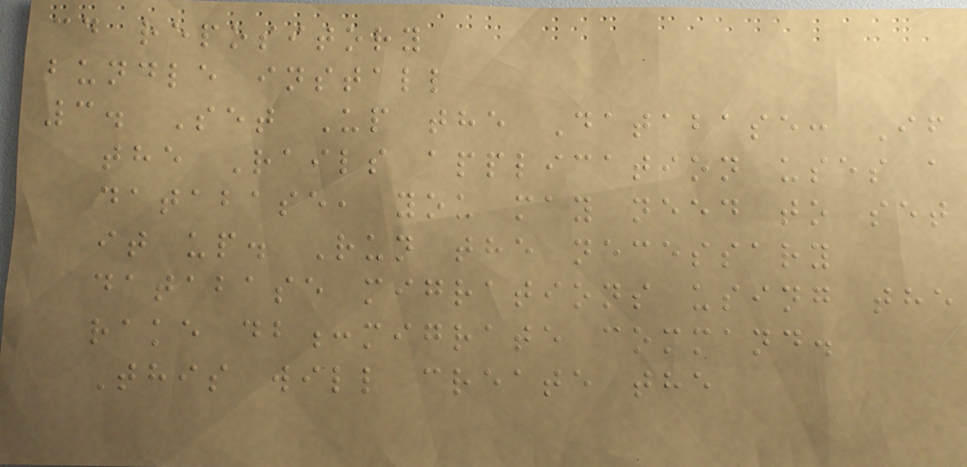cd repository
bundle install
3. Set Up the Database: If
the Rails application uses a
database, you may need to set
it up. Run the necessary
database migrations using the
rake db:migrate command.
This will create the
